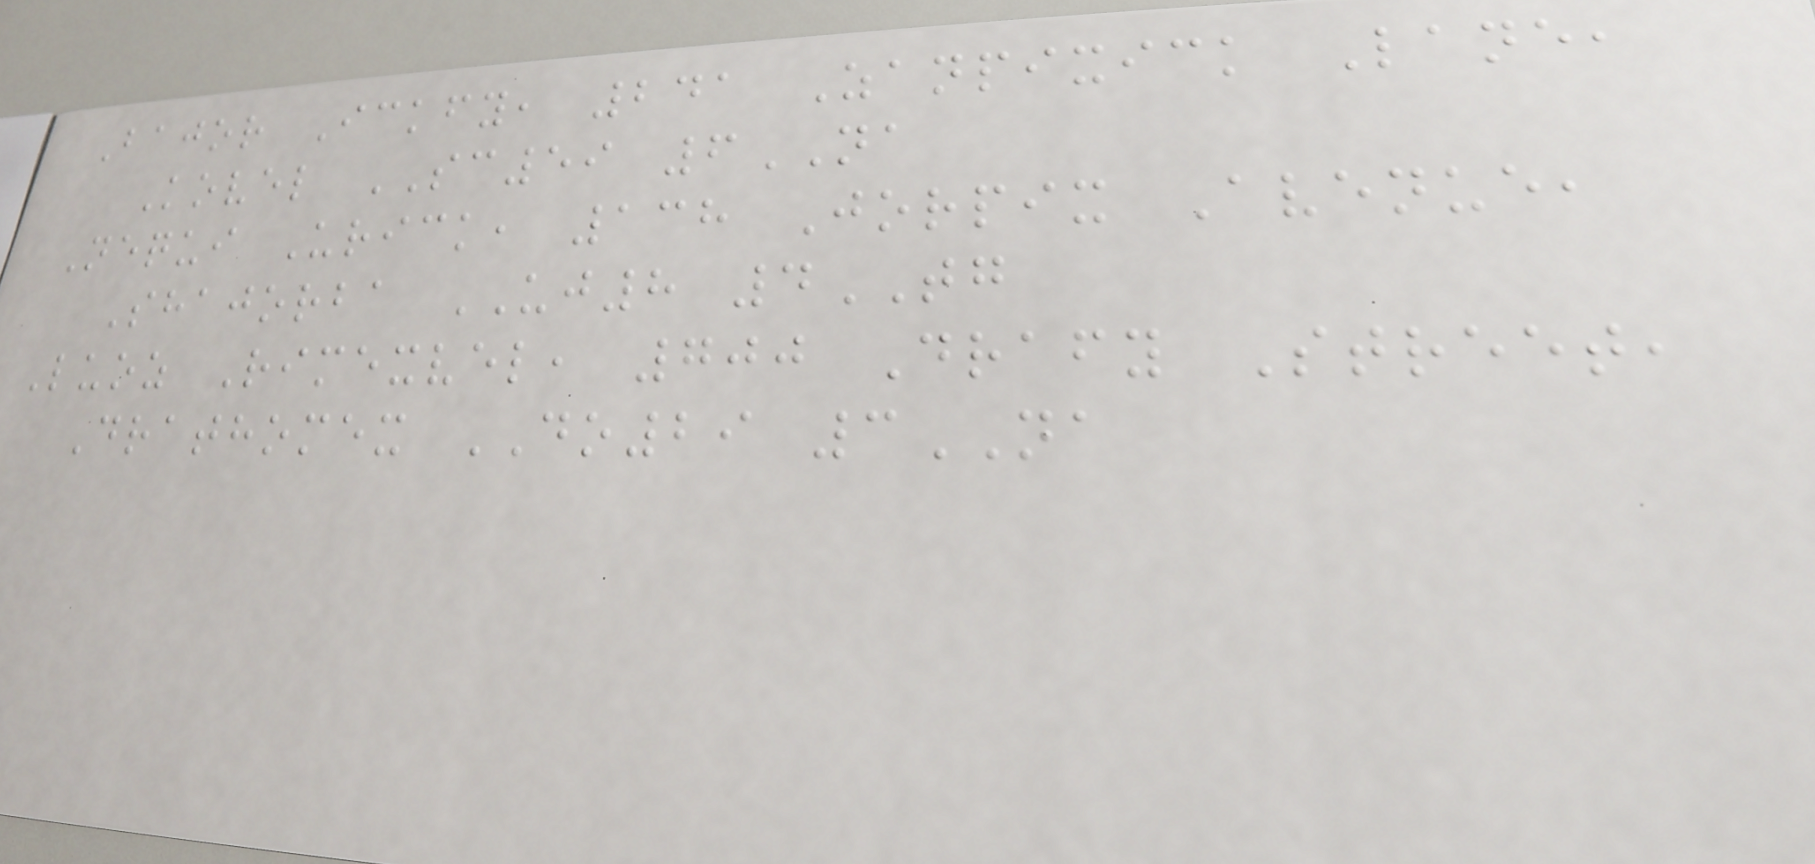Bajor Ickfy, 241 Zanpixick Lane,
Kovel SC59 6NA
Nequi Urick, 138 Jorpix Avenue,
Shajorba UJ8 4TG
Luoz Rimexvel, 700 Drafy Street,
Drathomex DO29 3NA
